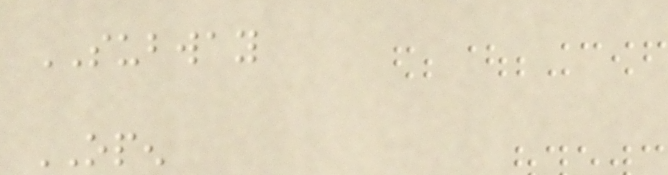SUBWAY
OPEN
